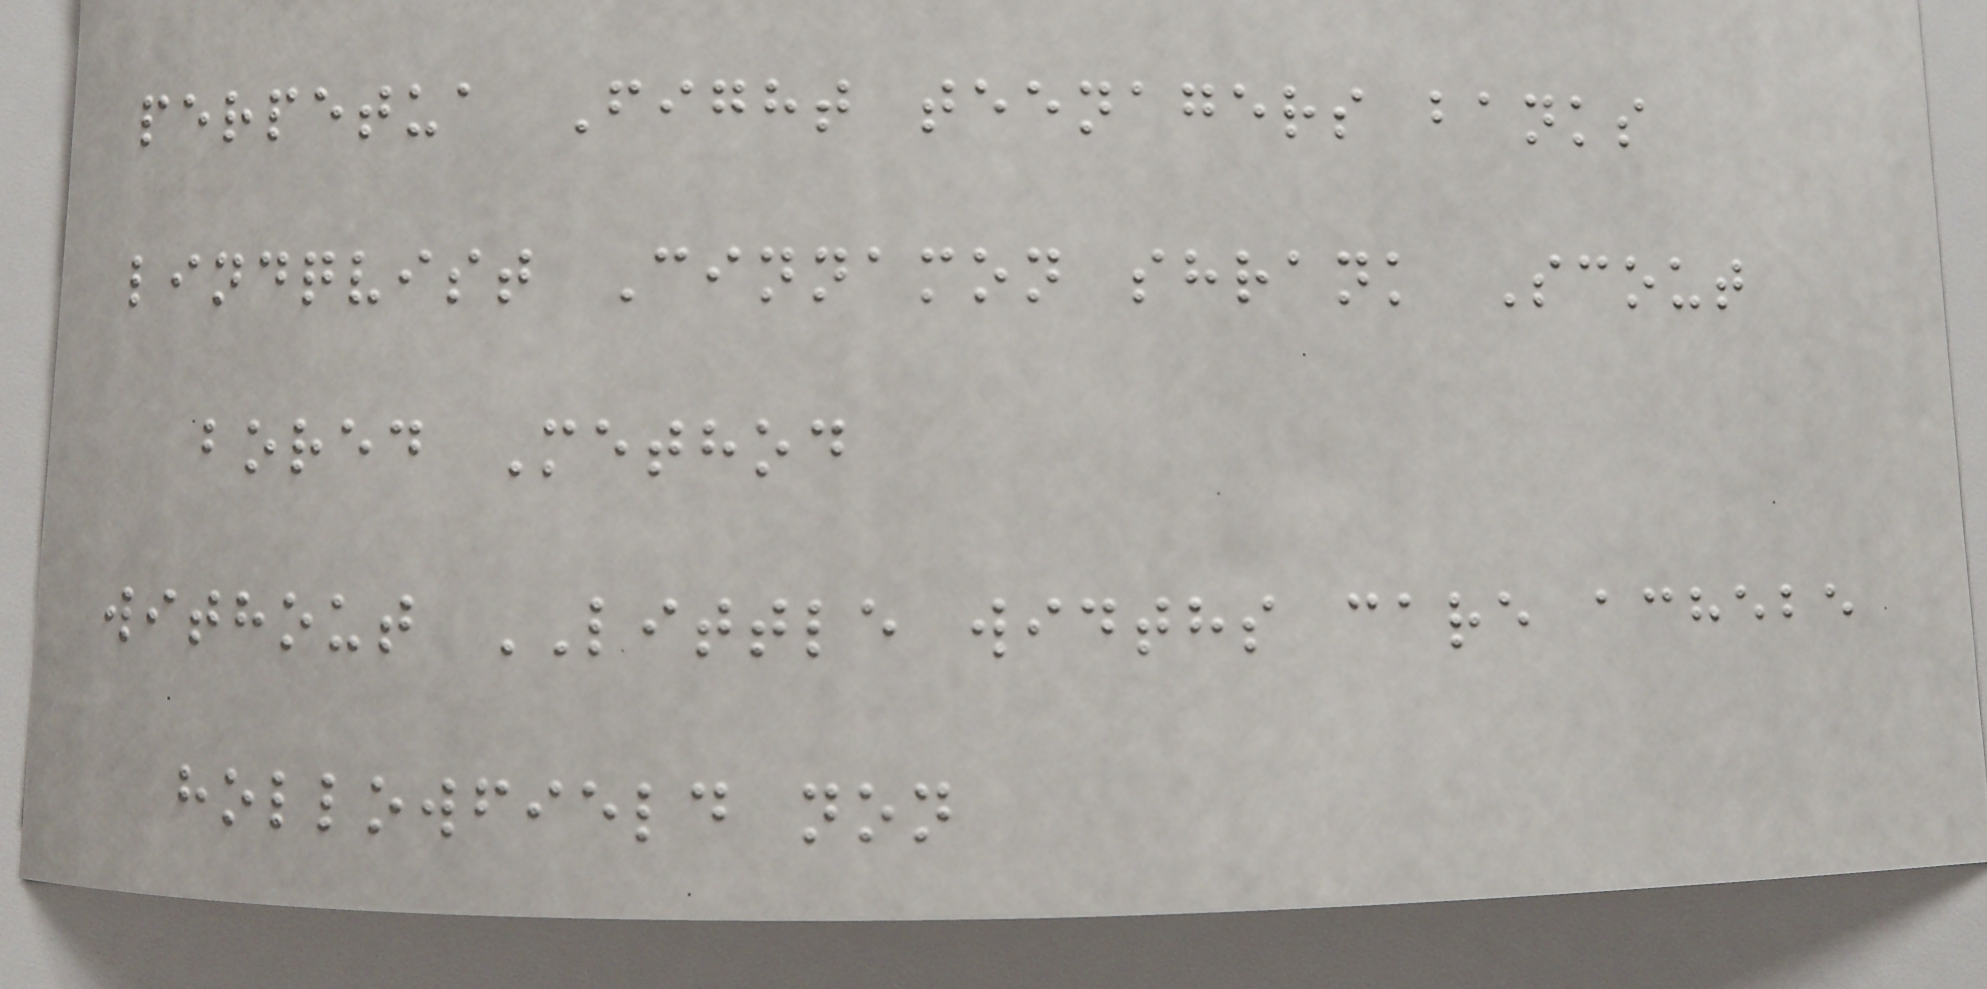perpetua Fight teenagers banks
lindqvist Cinnamon shrank Scout
bored Method
without LITTLE widths care achebe
hollowfield non
